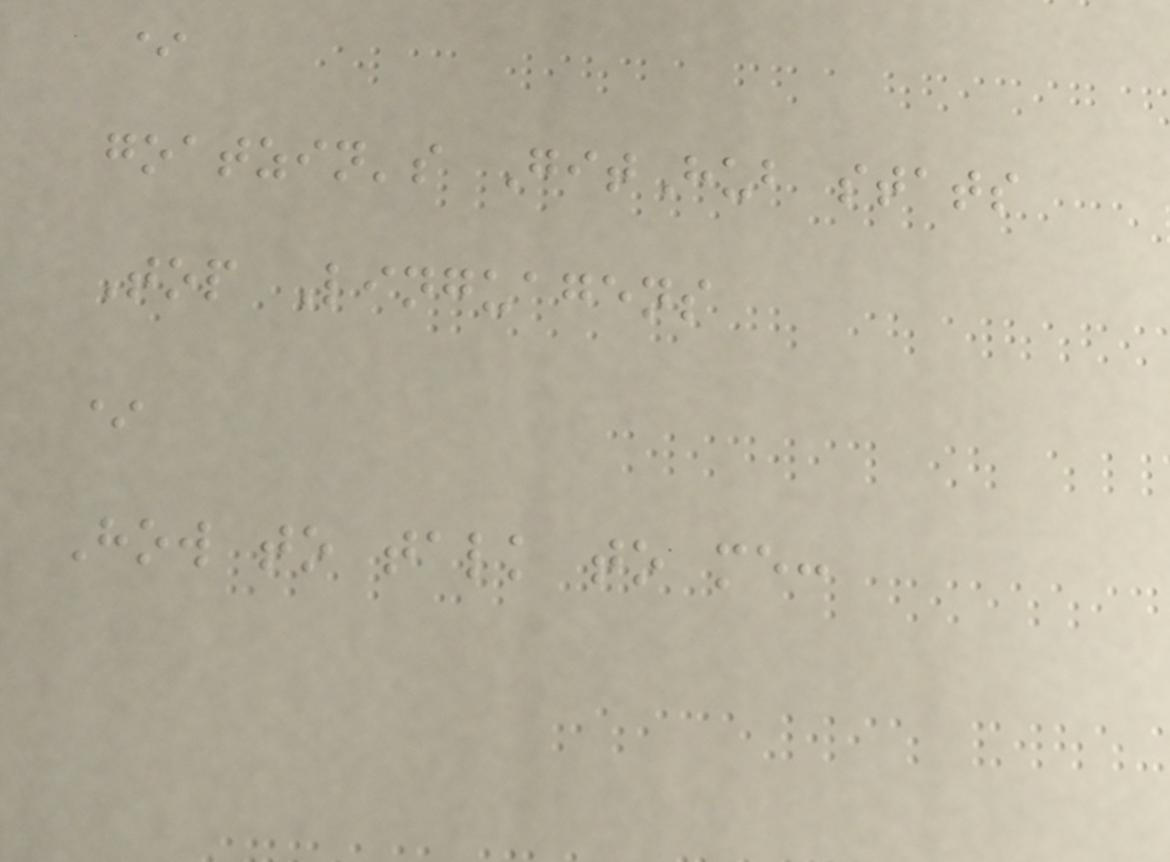*
goatzin's GitHub stats
Top Linguagens
*
How to talk to me:
